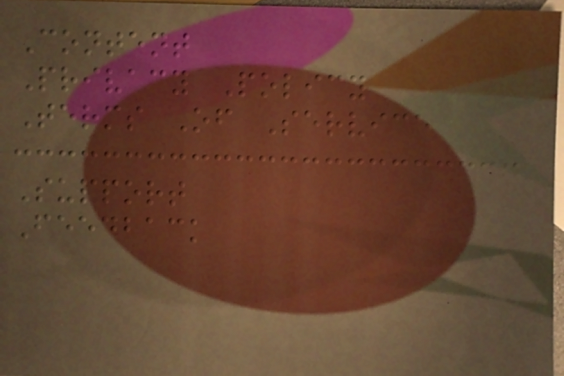Content
Privacy Policy
Terms Of Service
Support
Feedback
